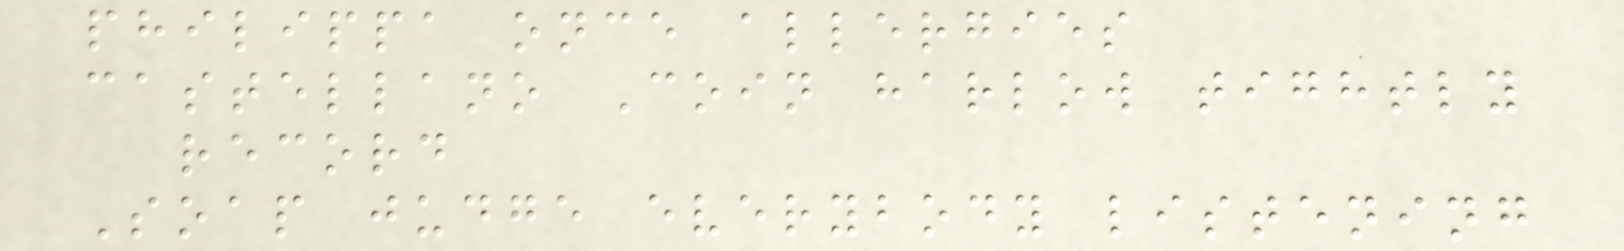philippa once allergies
castellano Coin harlow tightly
record
Soap judge everybody listening
